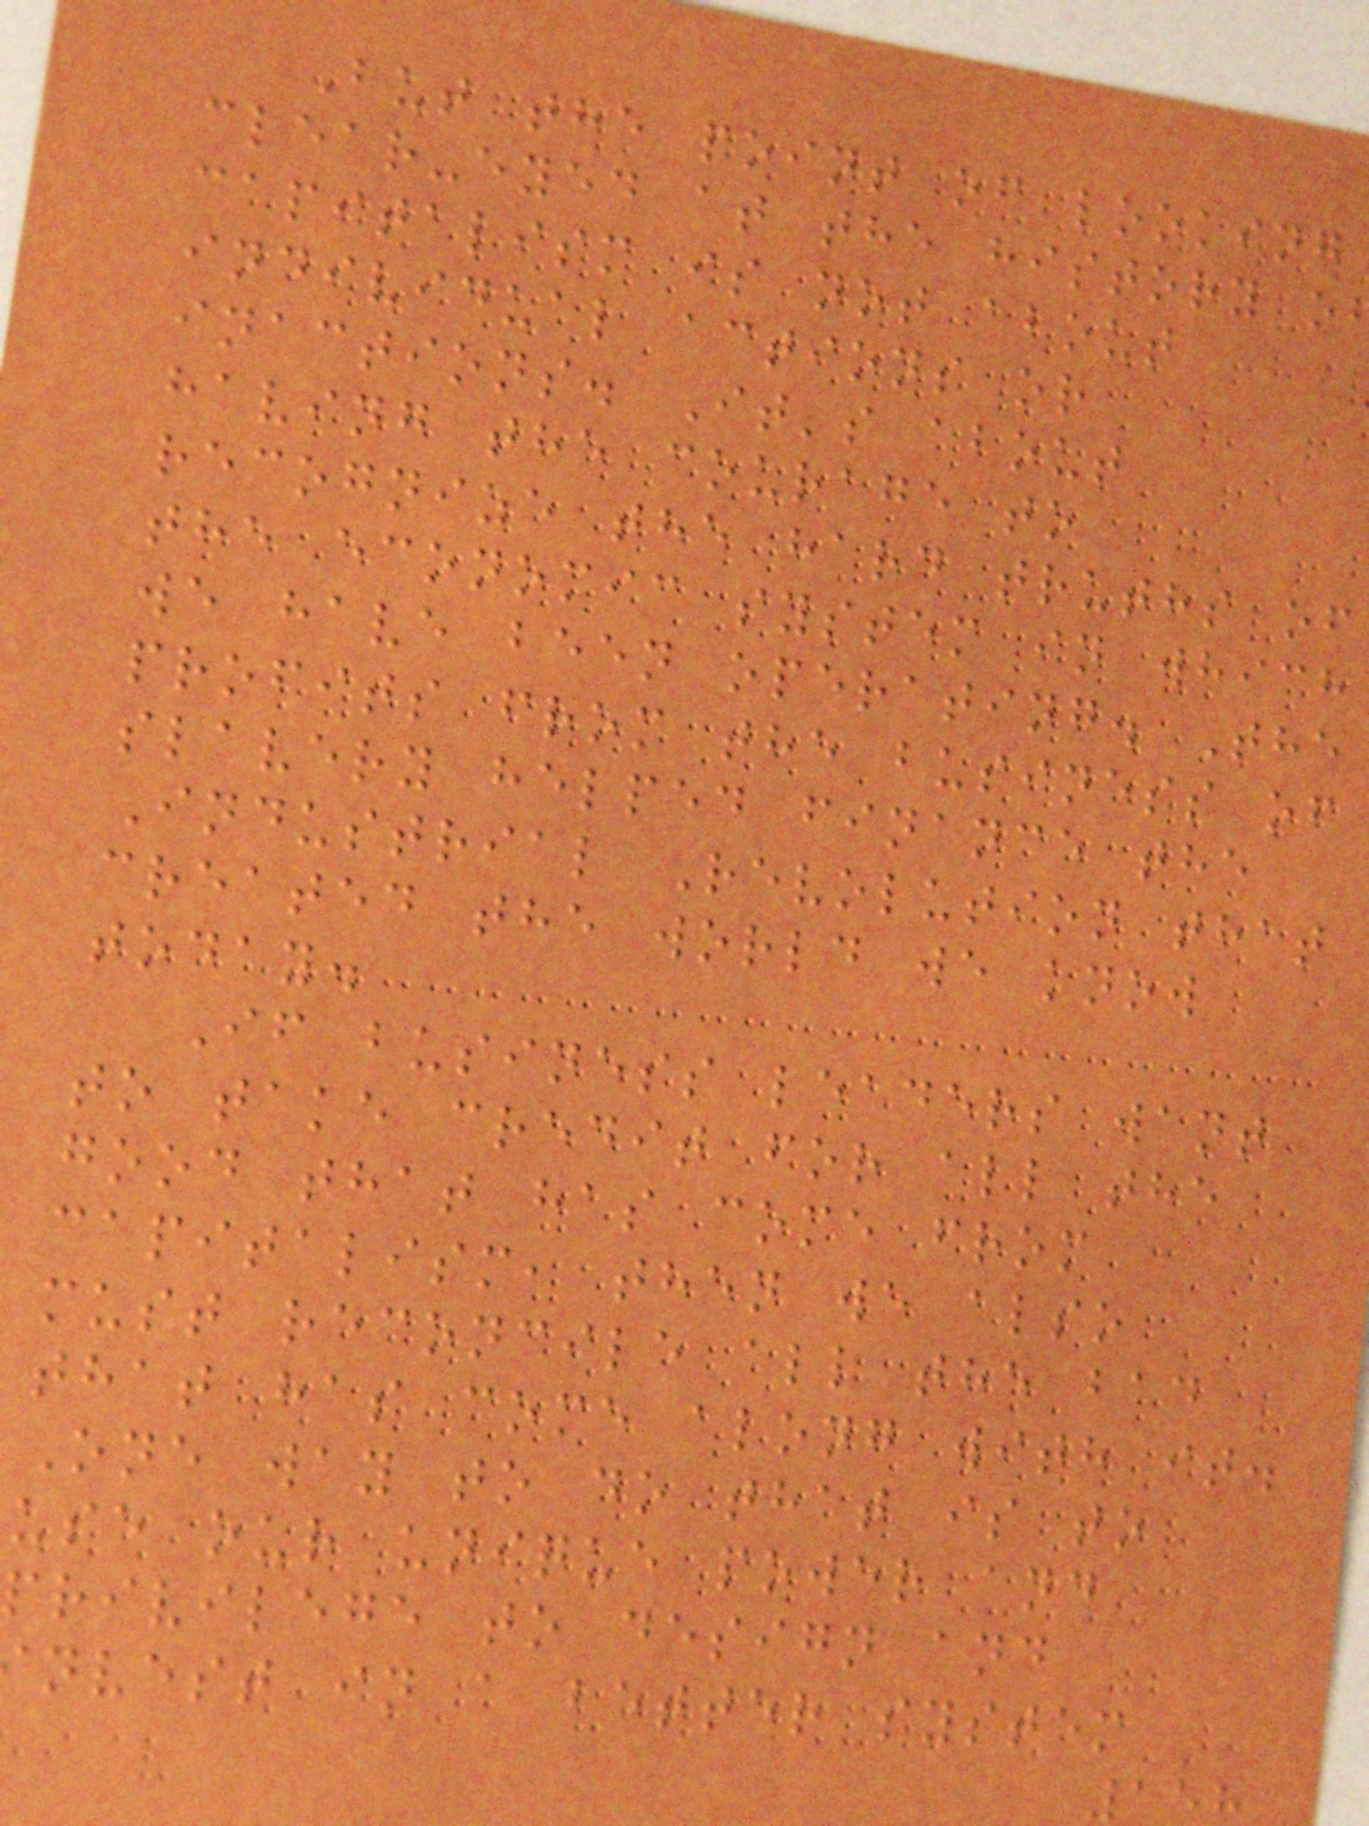But the point of looking
clear-eyed at the history o
capitalism is not about
individual actions or
inactions. It's about
having the courage to
recognize the hard truths of
the economic system in which
we have been operating. The
profits from the business of
slavery helped finance the
Industrial Revolution that
created the world we know
today.
If business leaders want
to take credit for all the
good that has come from
capitalism, then we also
must reconcile all the bad
that has come along with it.
One way to do that is to
use our unique power and
privilege to design and
nvest in a better system
